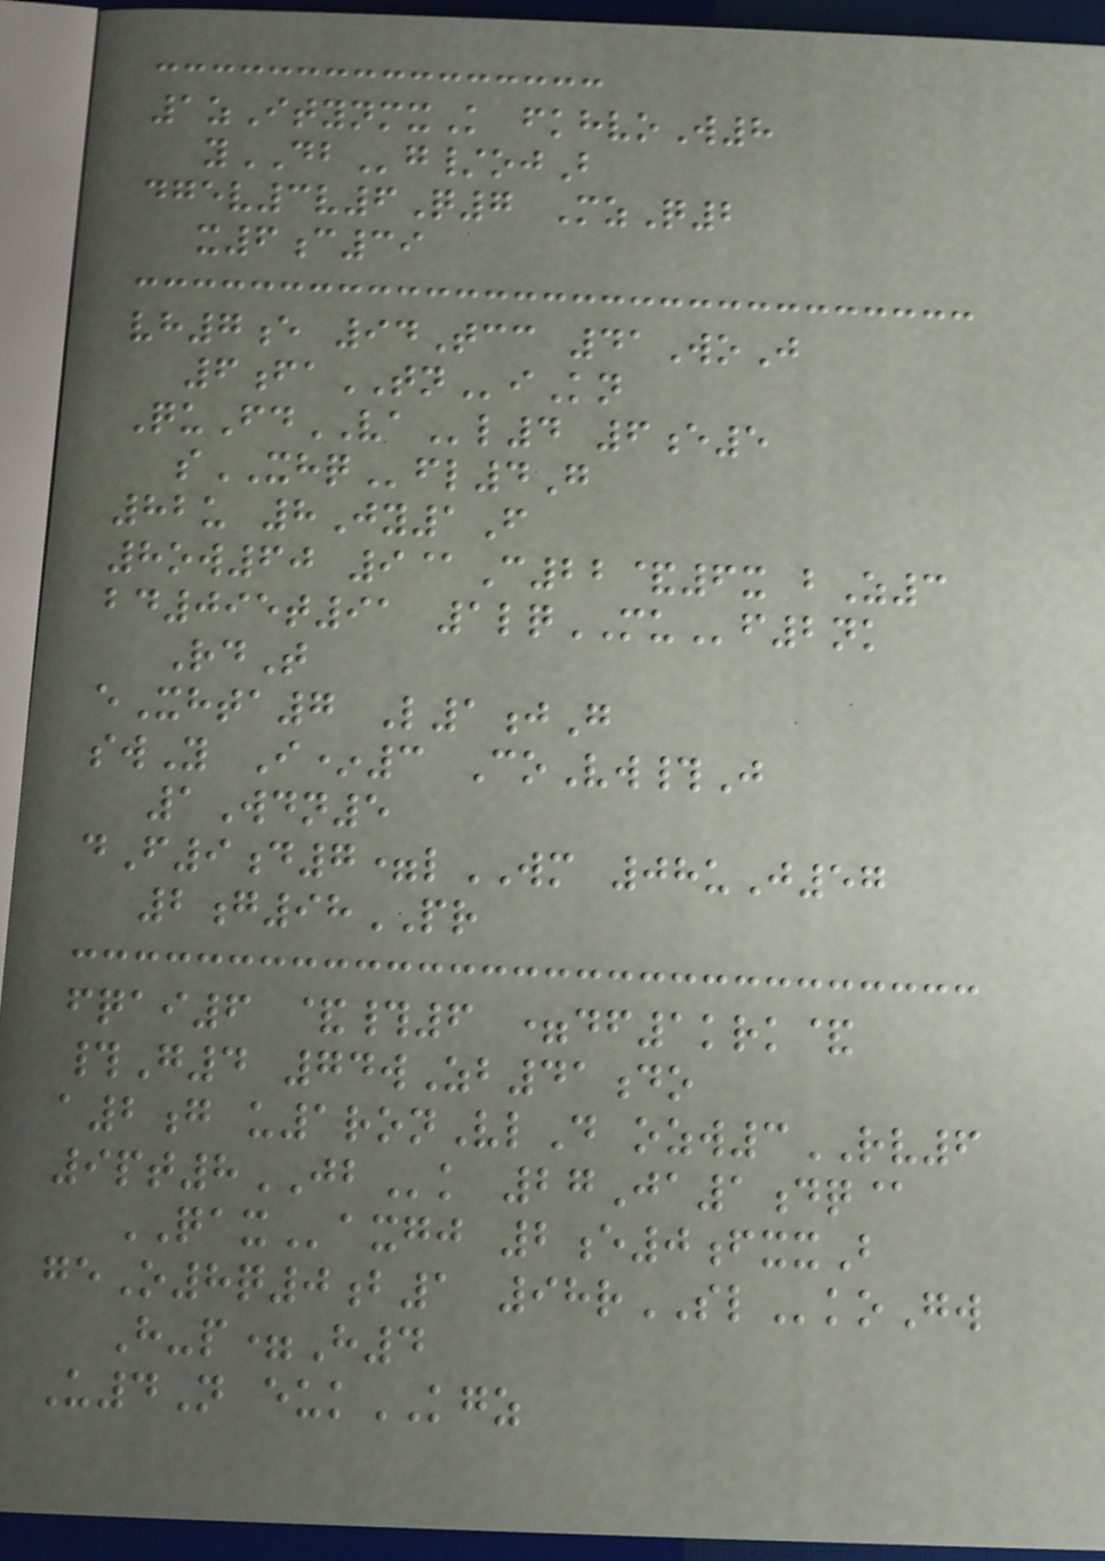1zItynmxK fkhvoW8
yDBg/ojB
dgev3v6Q7 MzQ2
x6c39
vh7e 94Tcc 41WoJ
6faTNiKn
QuFdVAl4 6e5
sXHQfl4G
82u 8Jy1F
8ow60 9@C22&6x bZ3
bd095t91 1lqMUf2nk
RdT
eXhta7 L1jG
swY I*3 CoVw#J
1Wdn5
dF9d7=lWM 08uJ57
2g98PR
fqai6 &#6 =df1krk&
#G4 74wZb41do
a2g u1ronVlD ozw3RV6
9pt8JBk 27Ja1dq@
QAXaxgj 2e0fxxB
geO8q0b1 98rSLkoGw
H-p=H4
U4N eukKGZ
